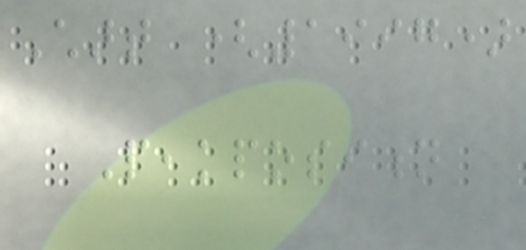Chart (1997)
Peakposition
